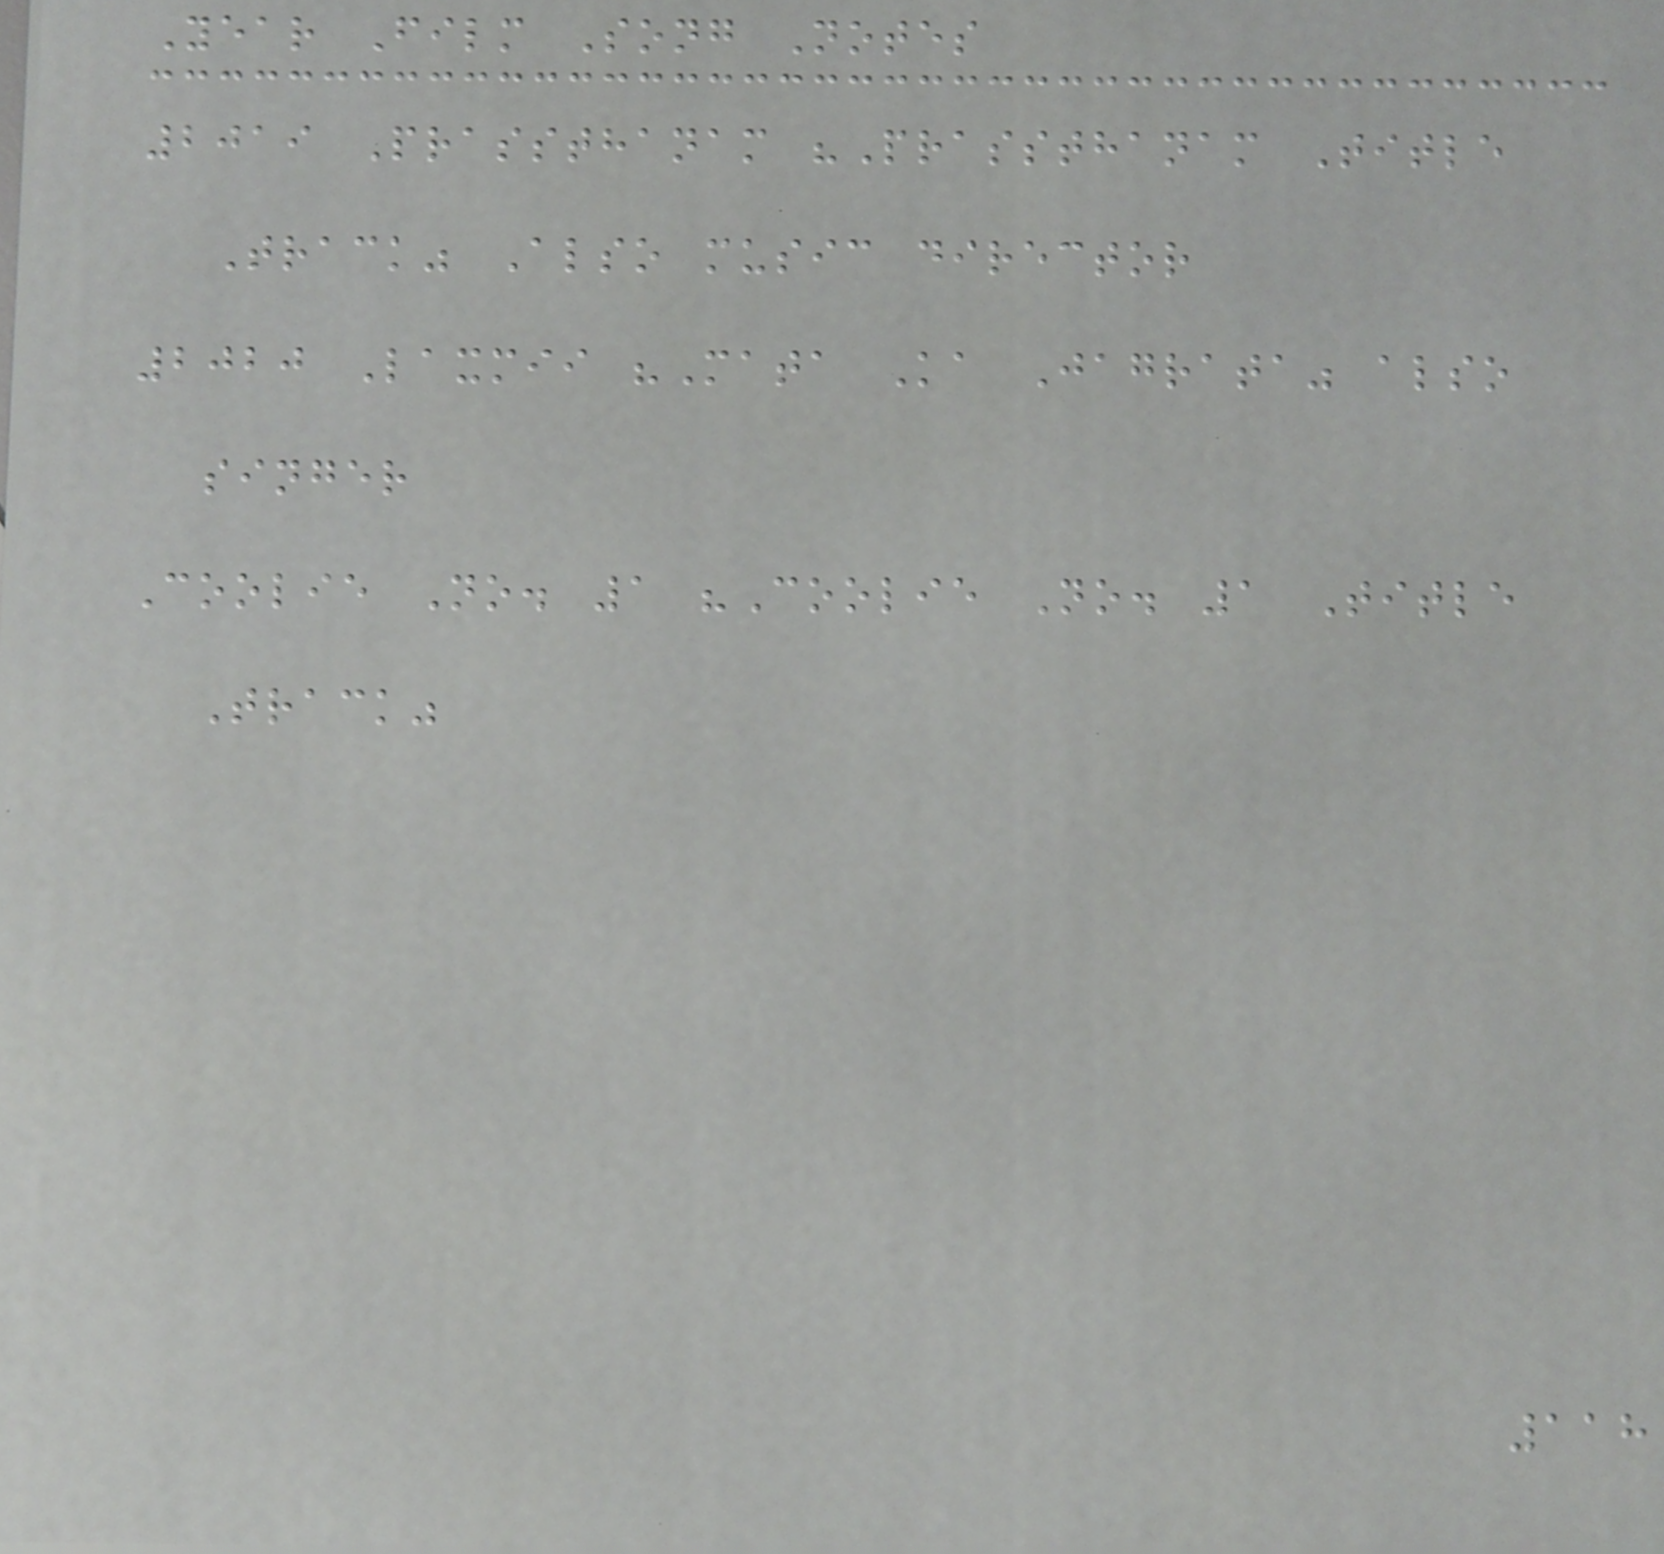Year Film Song Notes
2019 Prassthanam "Prassthanam Title
Track" Also music director
2020 Laxmii "Mata Ka Jagrata" also
singer
Coolie No. 1 "Coolie No. 1 Title
Track"
118
